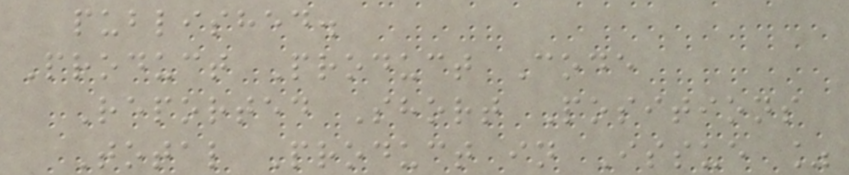published.
Product Product Code
Reported Short Positions
Total Product in Issue %
